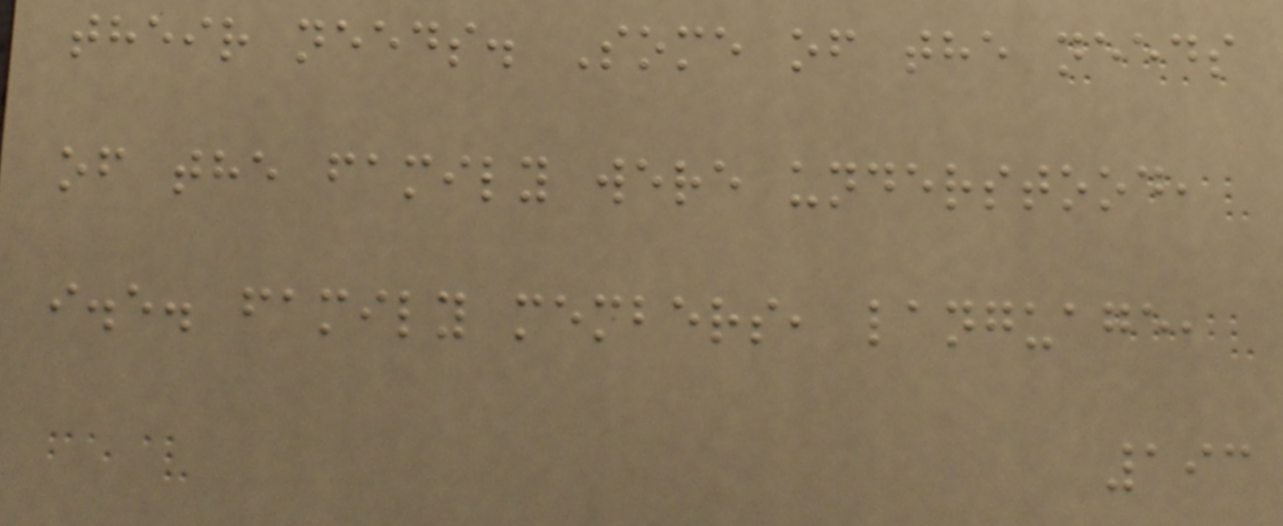their needs. Some of the needs
of the family were understood,
i.e. family members, language,
193
